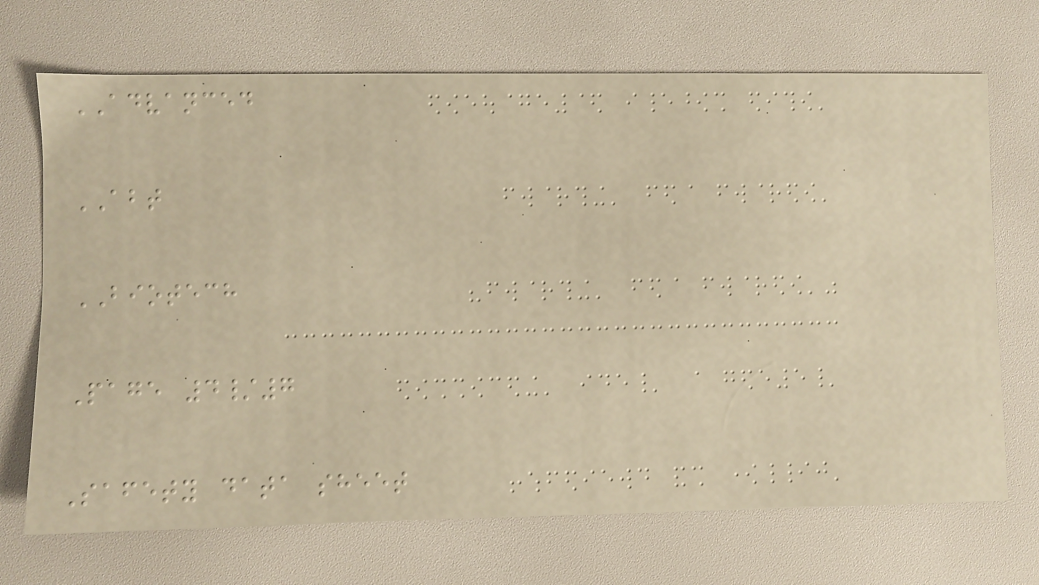ADVANCED
ABT
BIOTECH
Page 4/7
Safety data sheet
